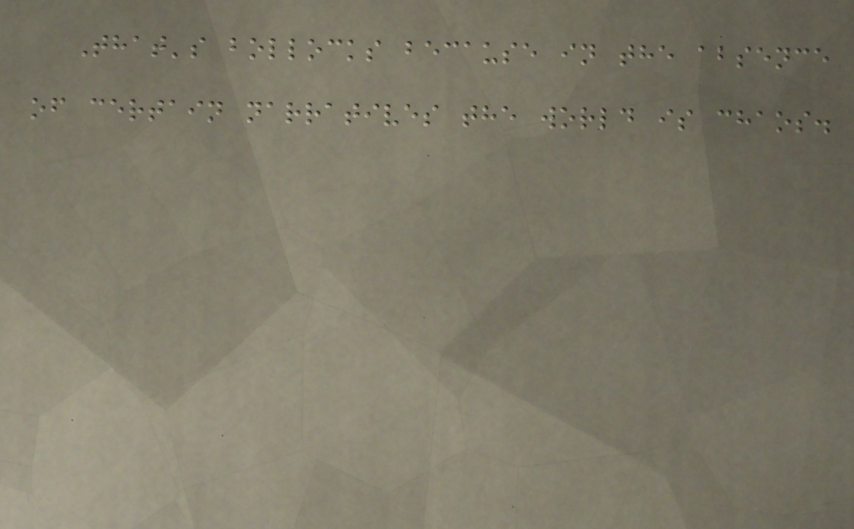That's bollocks because in the absence
of certain narratives the world is chaos.
